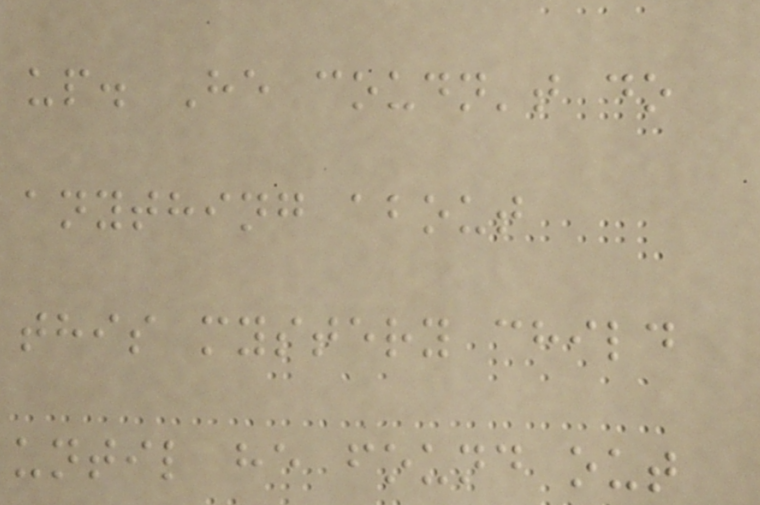up. He coudn't do
anything about
this mystery child
until he found out
